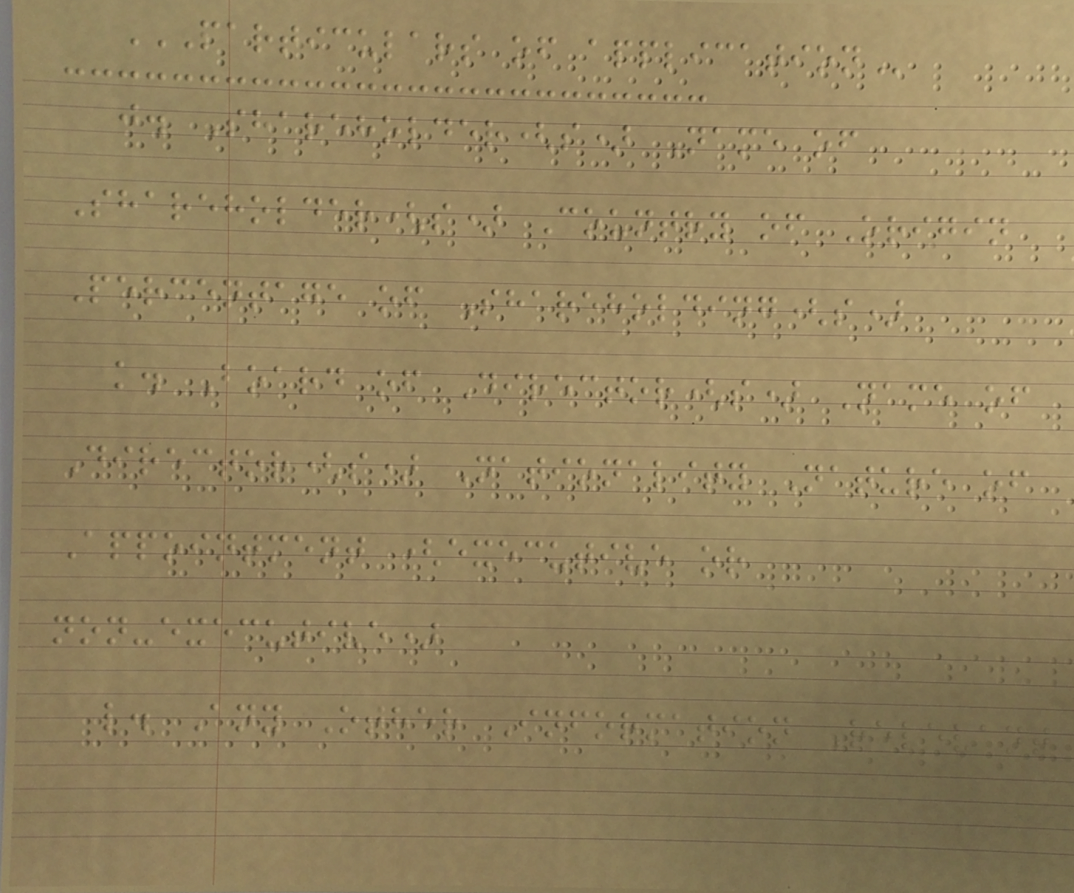PARTICULARS OF APPLICATION
j. Shareholder(s) Name of
Shareholder(s) Country of Origin
Percentage of Shareholding(s)
k. Board of Director(s) Name of
Director(s) Nationality Nature of
Appointment (executive or
non-executive)
l. Any Other Information Relevant
